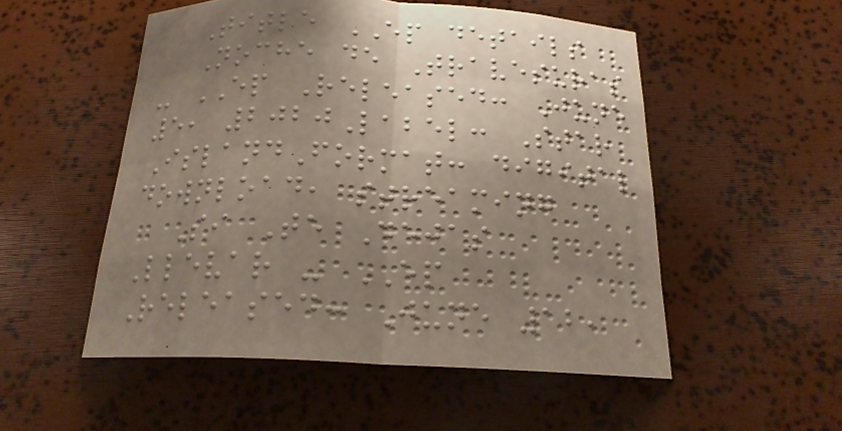Title EP details
Noche de Travesuras
- EP Released: June
5, 2020Label: Star
IslandFormat: digital
download, streaming
Si Te Dejas
Llevar - EP
Released: June 12,
